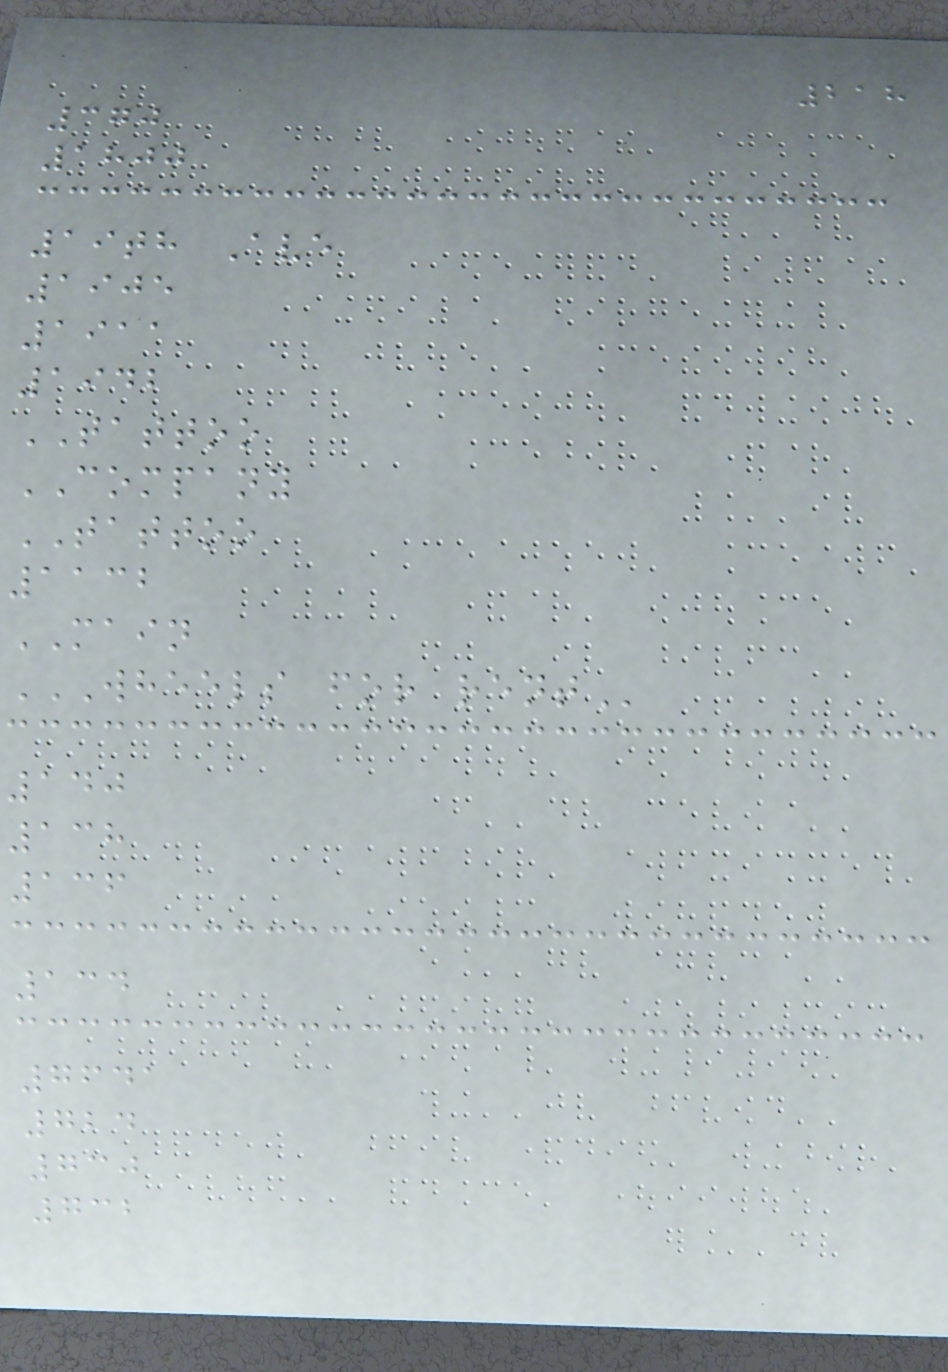218
370
1800
19th Ave
1905
1911
1942
TATTOO
COMPANY
TATTOO
1132
MAIN
WHEELS FOR RENT
140
138
136
134
7641
724
730
732
